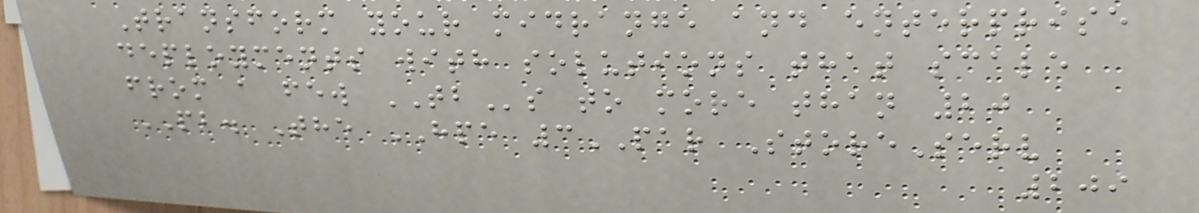Transform your midrange and enterprise
deployments with solutions that scale
from a few TBs to more than 20
PB. The HPE 3PAR StoreServ
209
